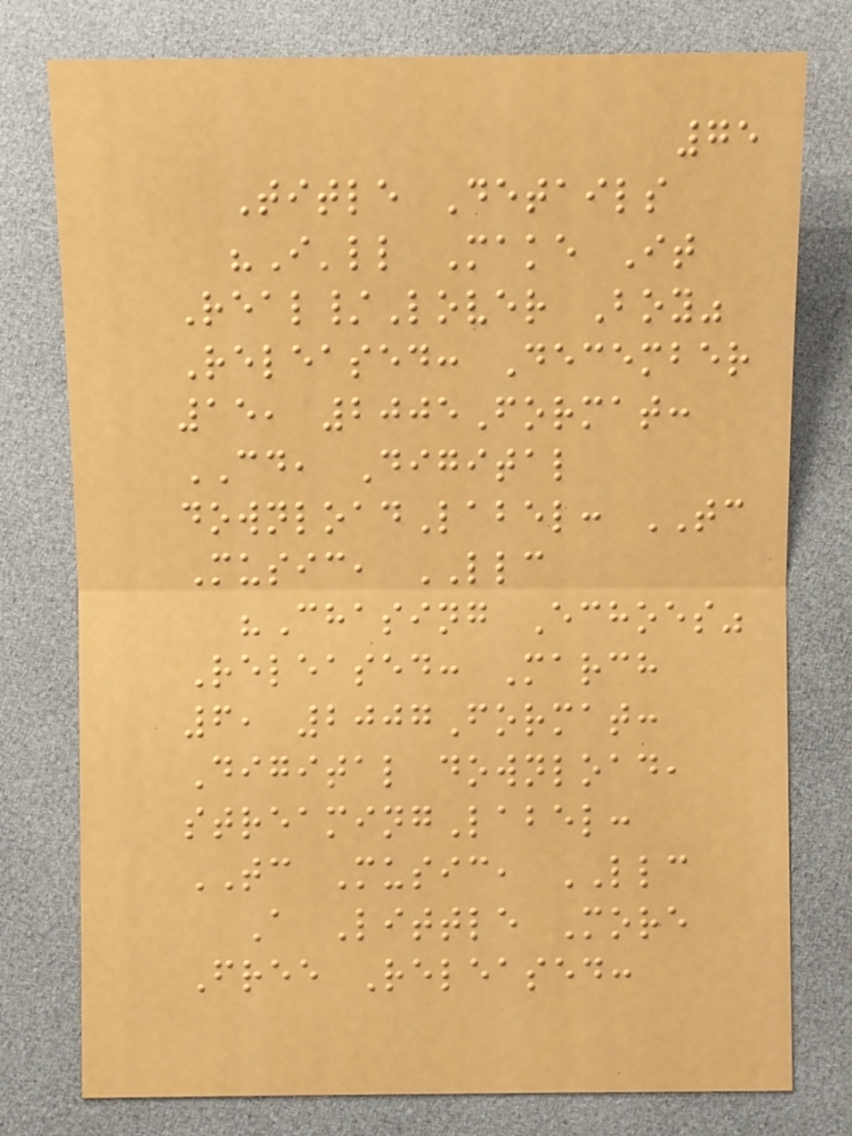75
Title Details
"I'll Make It
Real/Lover Boy"
Released: December
15, 2005Format:
CD, Digital
downloadLabel: TC
Music, LLC
"Chasing Echoes"
Released: March
6, 2007Format:
Digital download,
streamingLabel:
TC Music, LLC
A Little More
Free Released:
